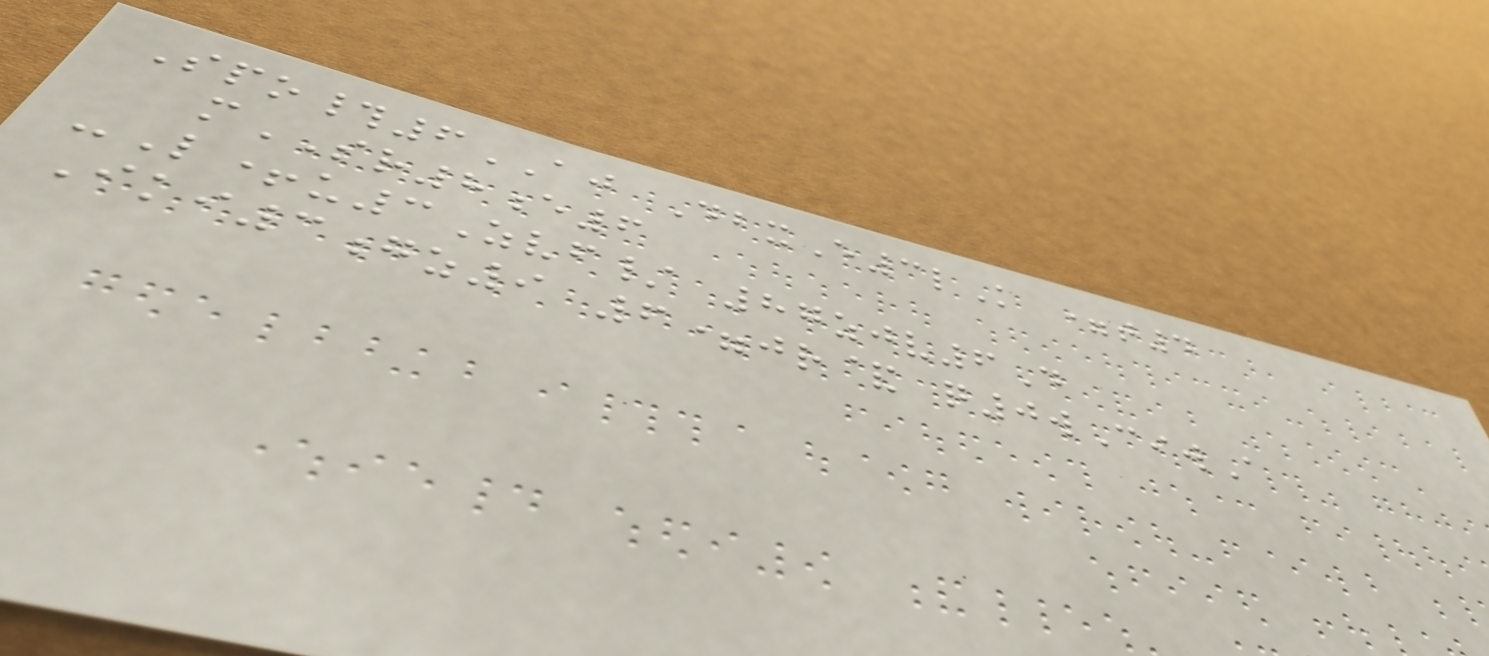Spo#6AJ DbxE3lK =t4
mSR8e6
-L+u3Zvf/ 87zjv6D
Iki3gz9 6=jr& q0wCiwA
